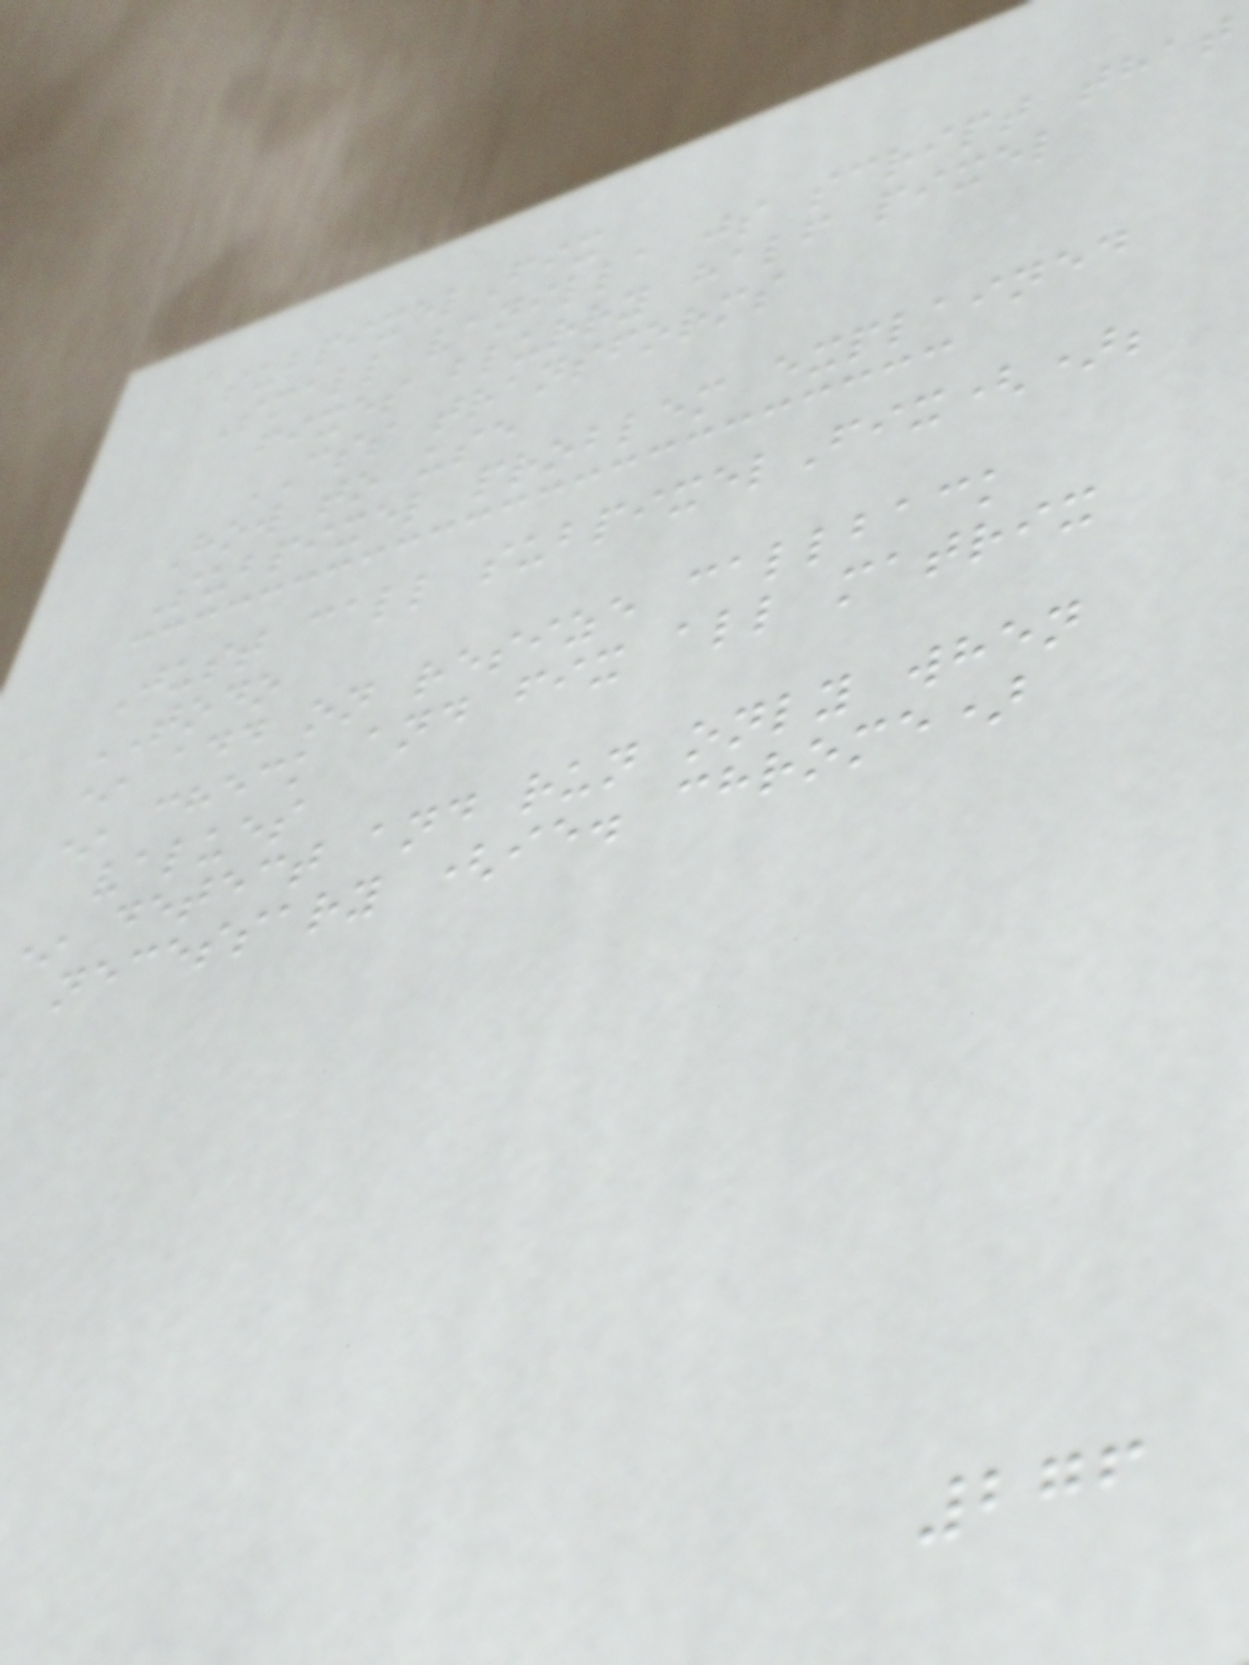subpixelFix
Small vanilla js script that
fixes blurry half pixel
CSS transforms
How to use
Subpixel problem explained
Just call subpixelFix();
TODO
* add on resize callback
* check and fix all matrix
values
* detect and run only when
necessary (ie. chrome)
276
